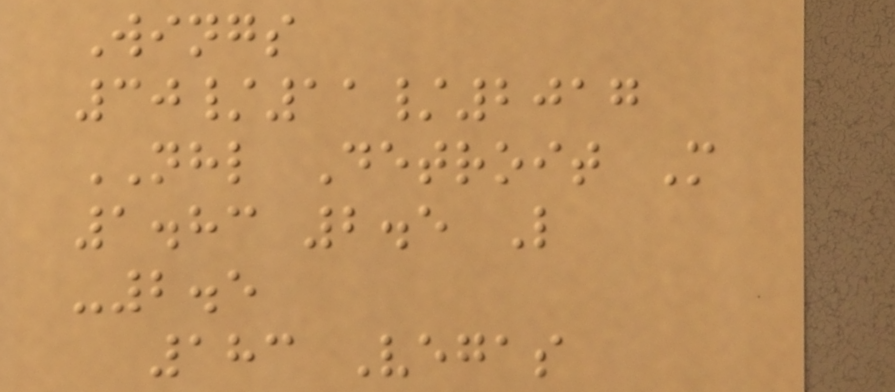Wings
30/11/2017
NHL Detroit M
1.83 2.5 L
-2.5
183 Vegas
